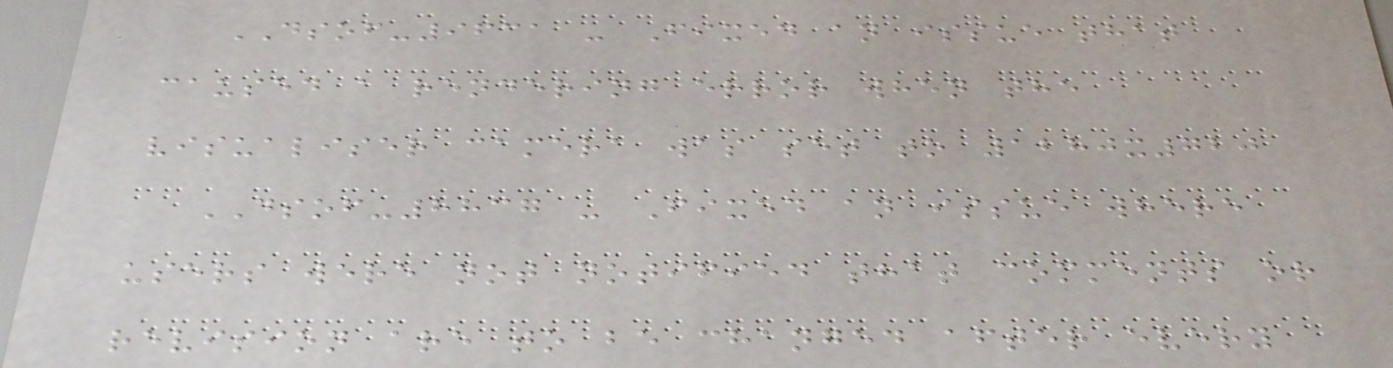DSOF-9631 - Fixed an issue that
caused a rendering error when the
visualiser camera was set to 1280x720
DSOF-8837 - Fixed an issue where
users were not notified that comments or
revision are to be changed after every
